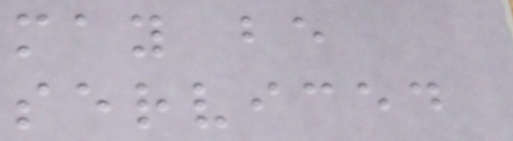may be
serviced
